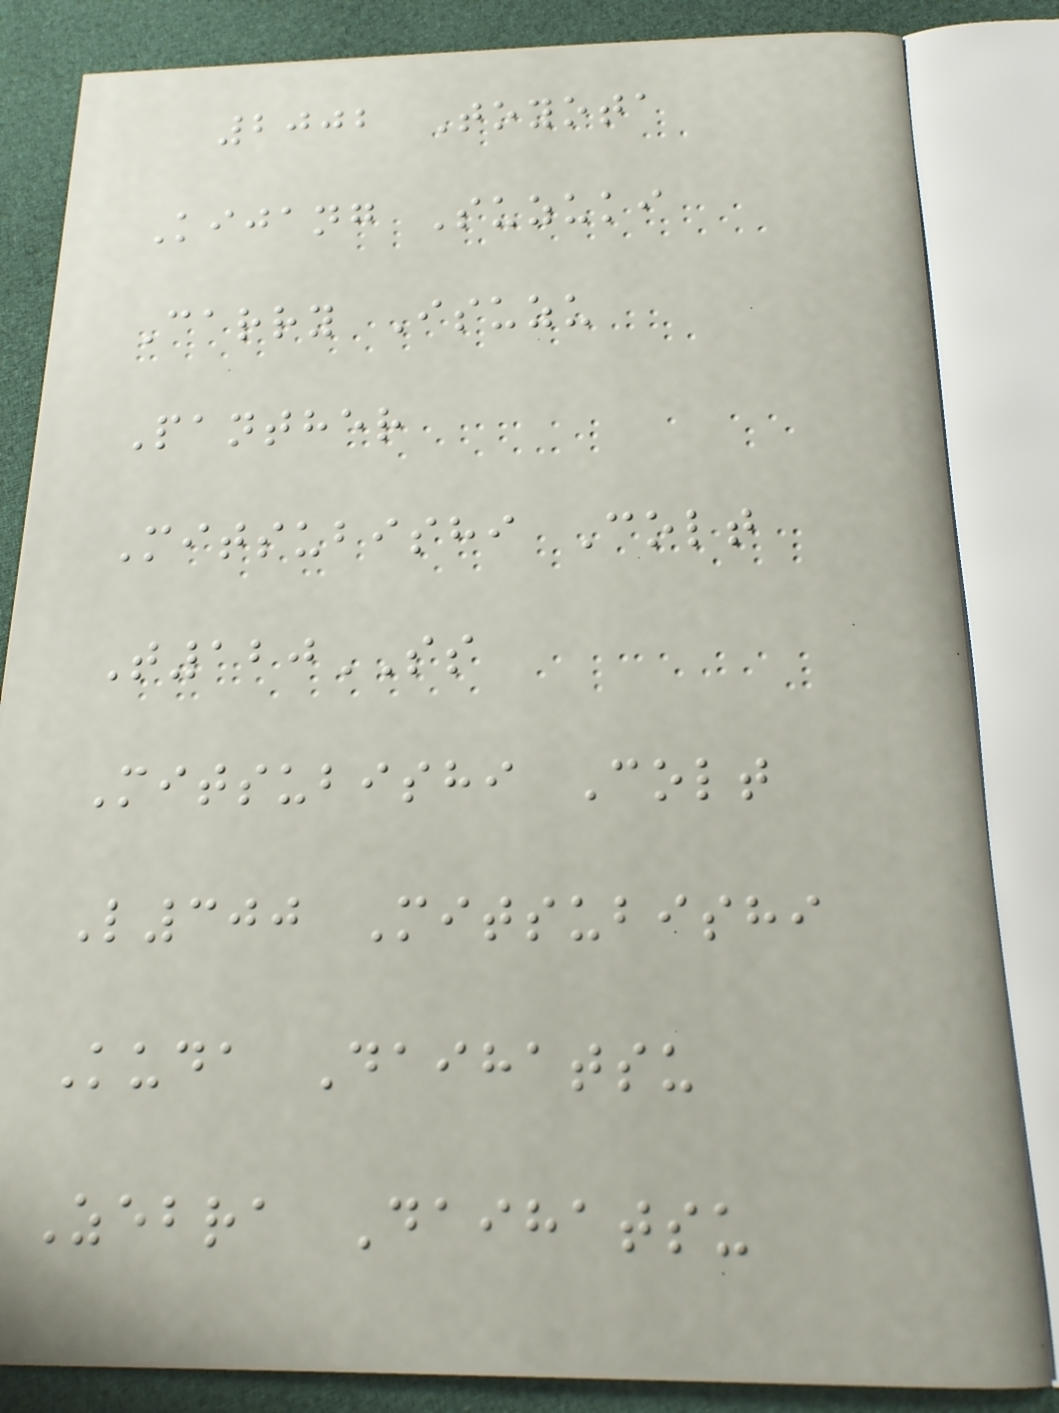2002 Toyota
Kijang Suzuki
Carry Isuzu
Panther
Mitsubishi Colt
T120SS
Mitsubishi Colt
L300 Mitsubishi
Kuda Daihatsu
Zebra Daihatsu
